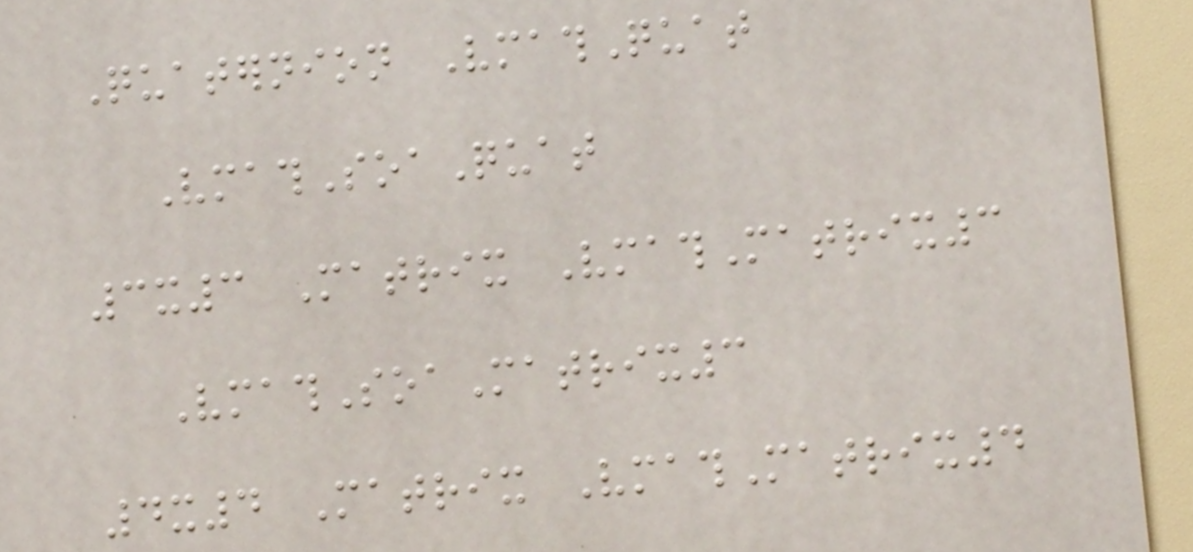Quaternion VmathQuat
VmathSoaQuat
3x3 Matrix VmathMatrix3
VmathSoaMatrix3
4x4 Matrix VmathMatrix4
